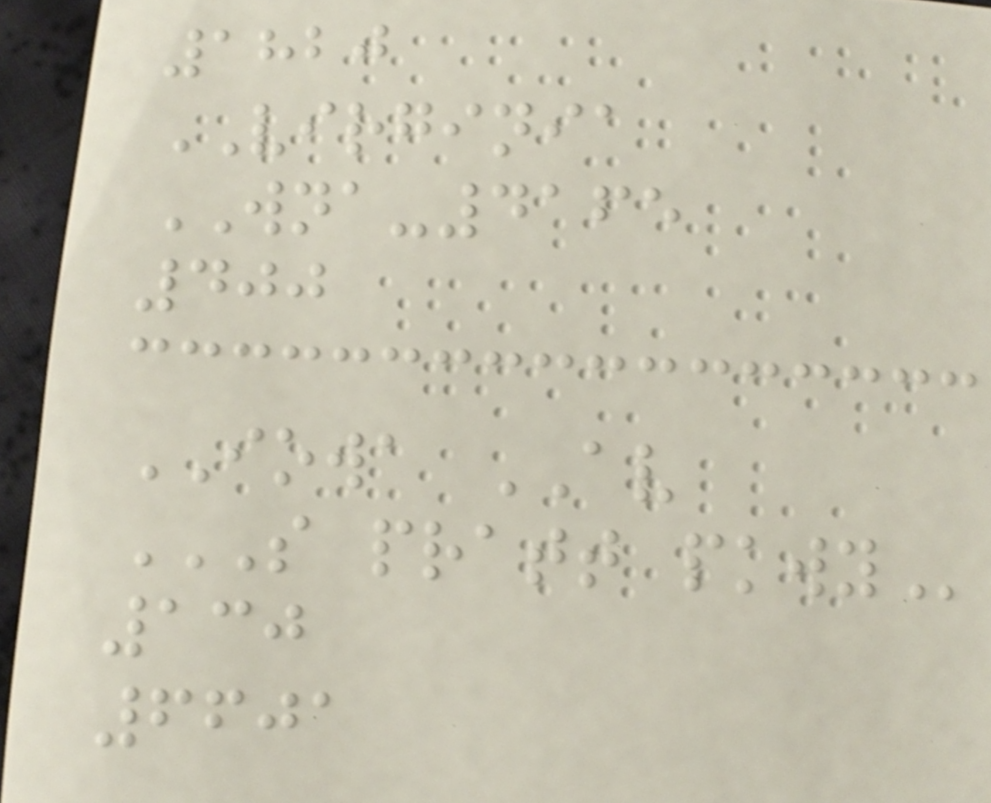1820
VIRGINIA
WNA-4165
400
IOWA AV
S PRATT PKWY
130
6601
